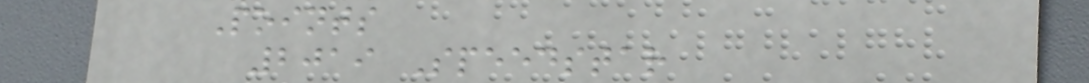Points
2019 Speedstar
